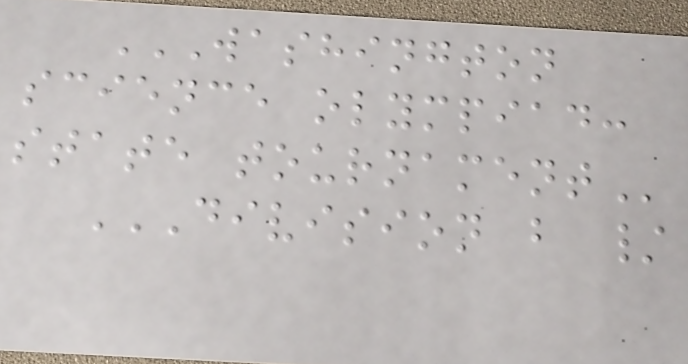WASHINGTON
SCIENCE OLYMPIAD:
STATE TOURNAMENT
DIVISION B /
